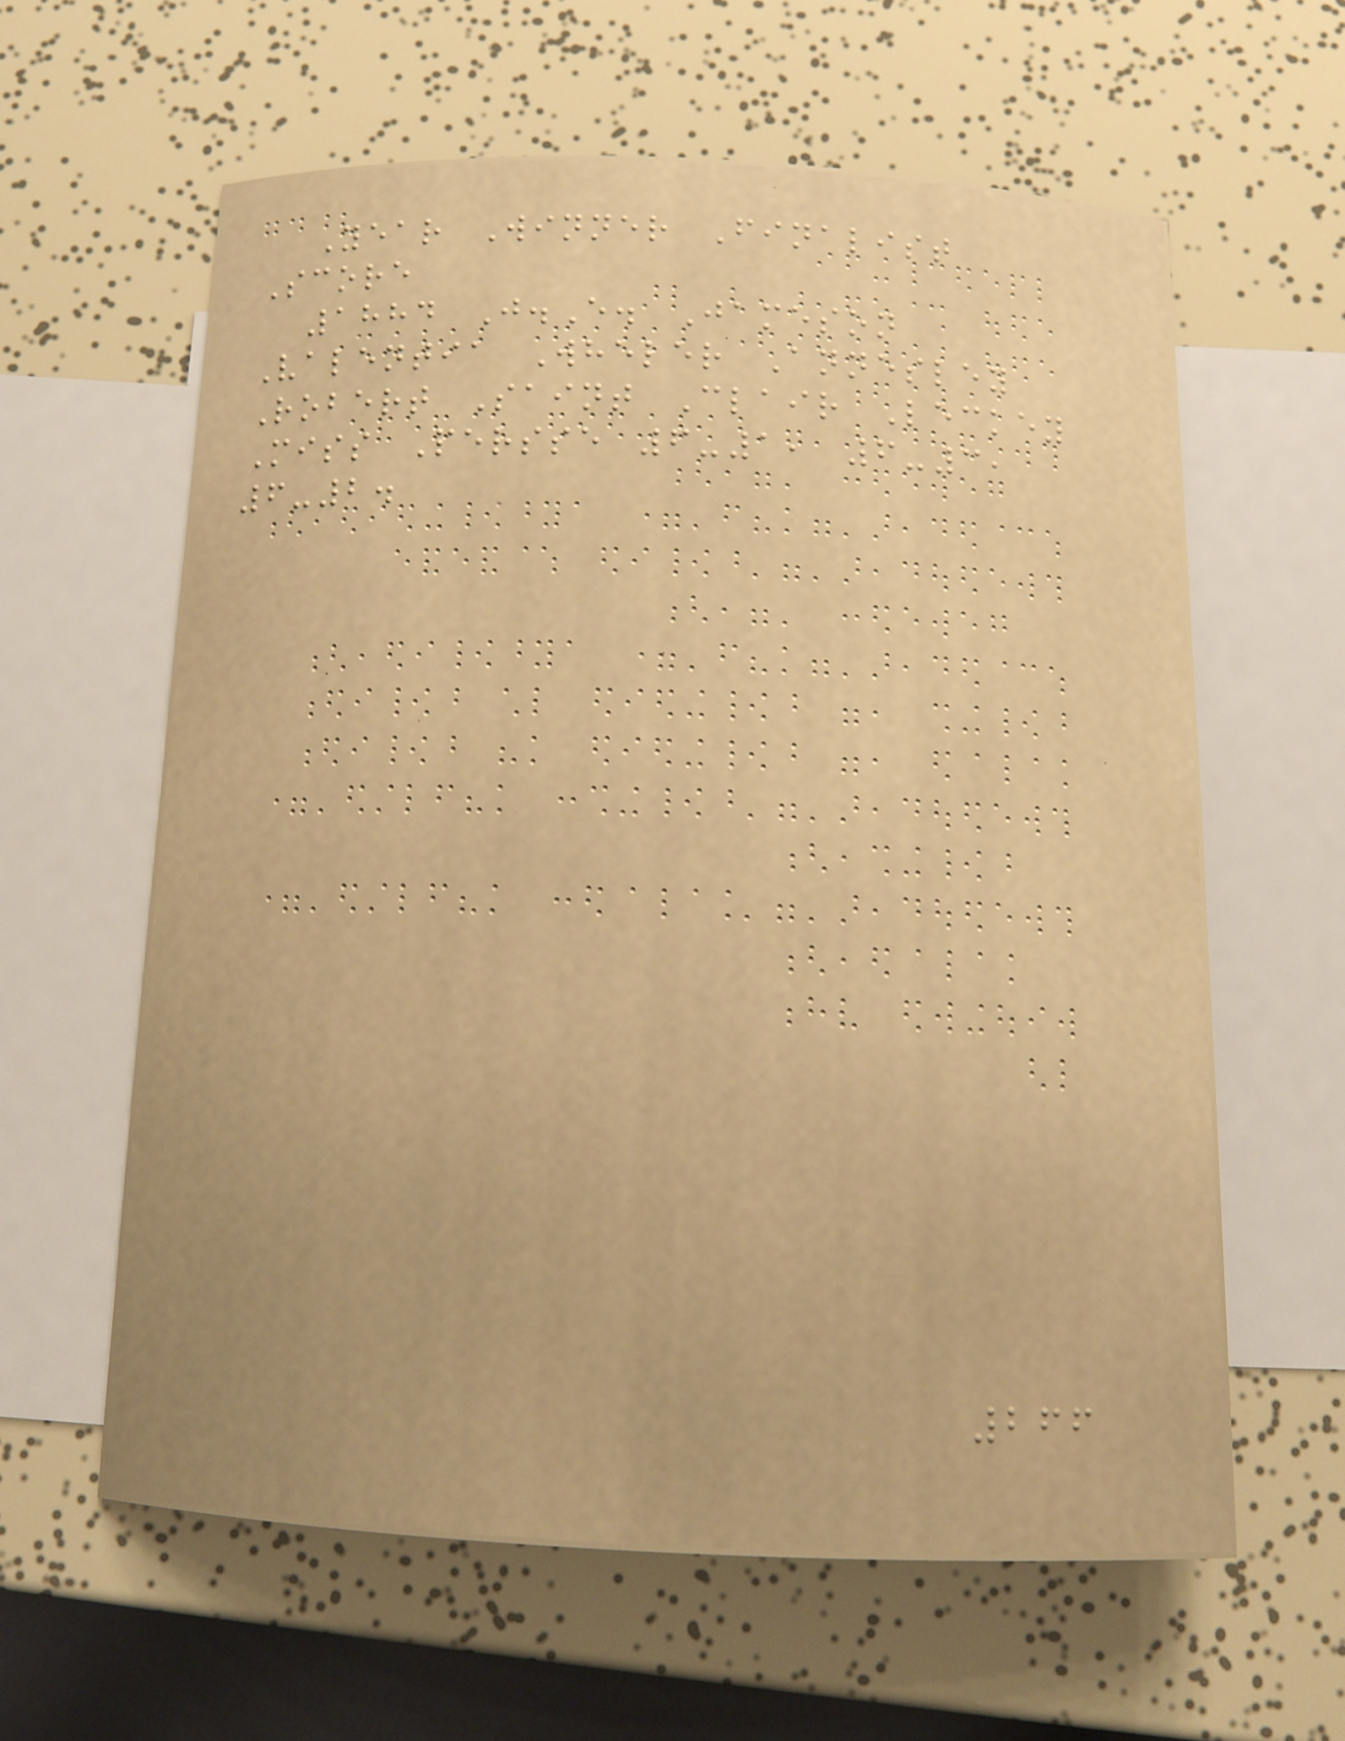Year Winner Finalist
Score
1884 J.E. Jameson
Valentia Wheler Annesley
Robert Saint Clair Leckey
Miss Persse 6-1, 6-3,
6-2.
266
